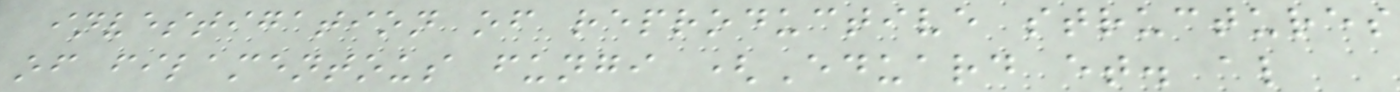investigation of reproductive structures
of filamentous fungi (Eduard et. al
